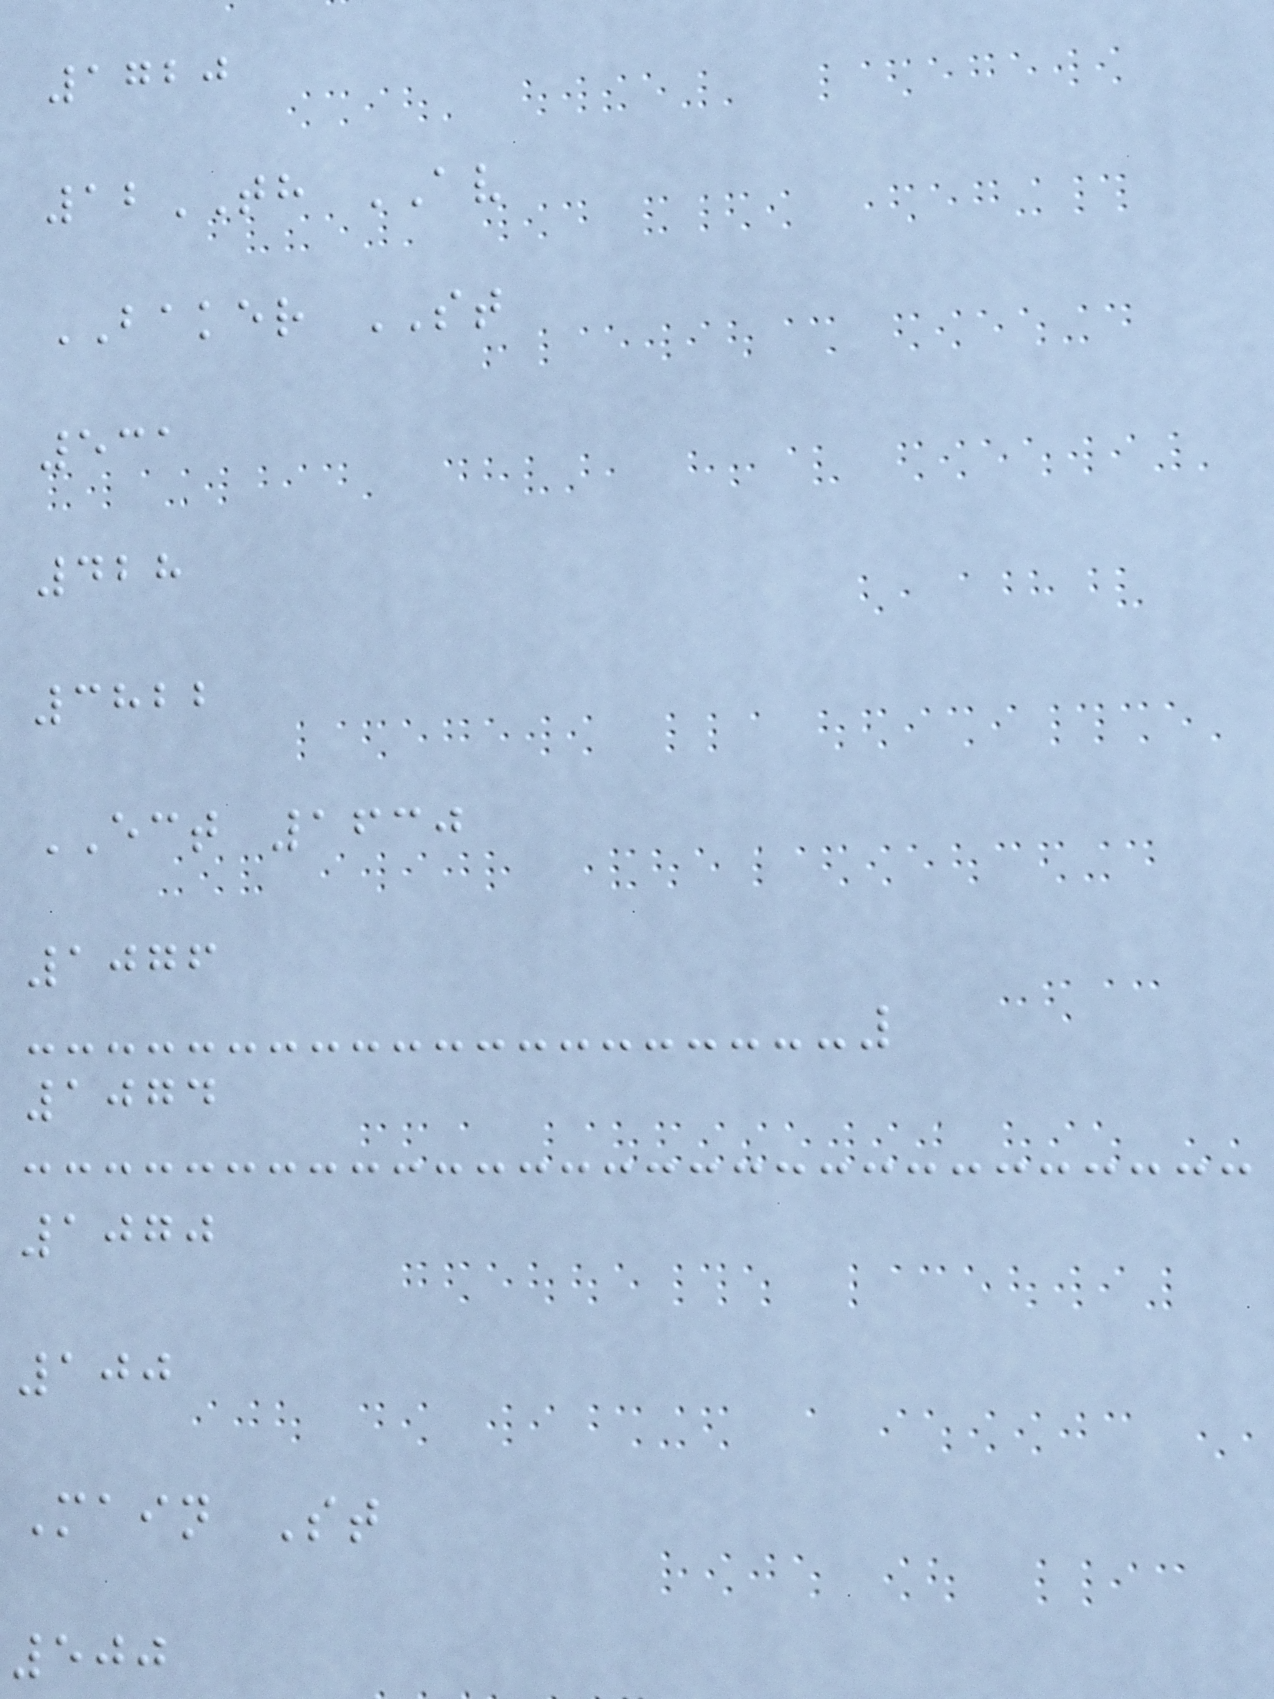1720
12TH AV
BAKER ST
531
428
3822
ECT 1630
1076
1074
1070
100
Main St
500
